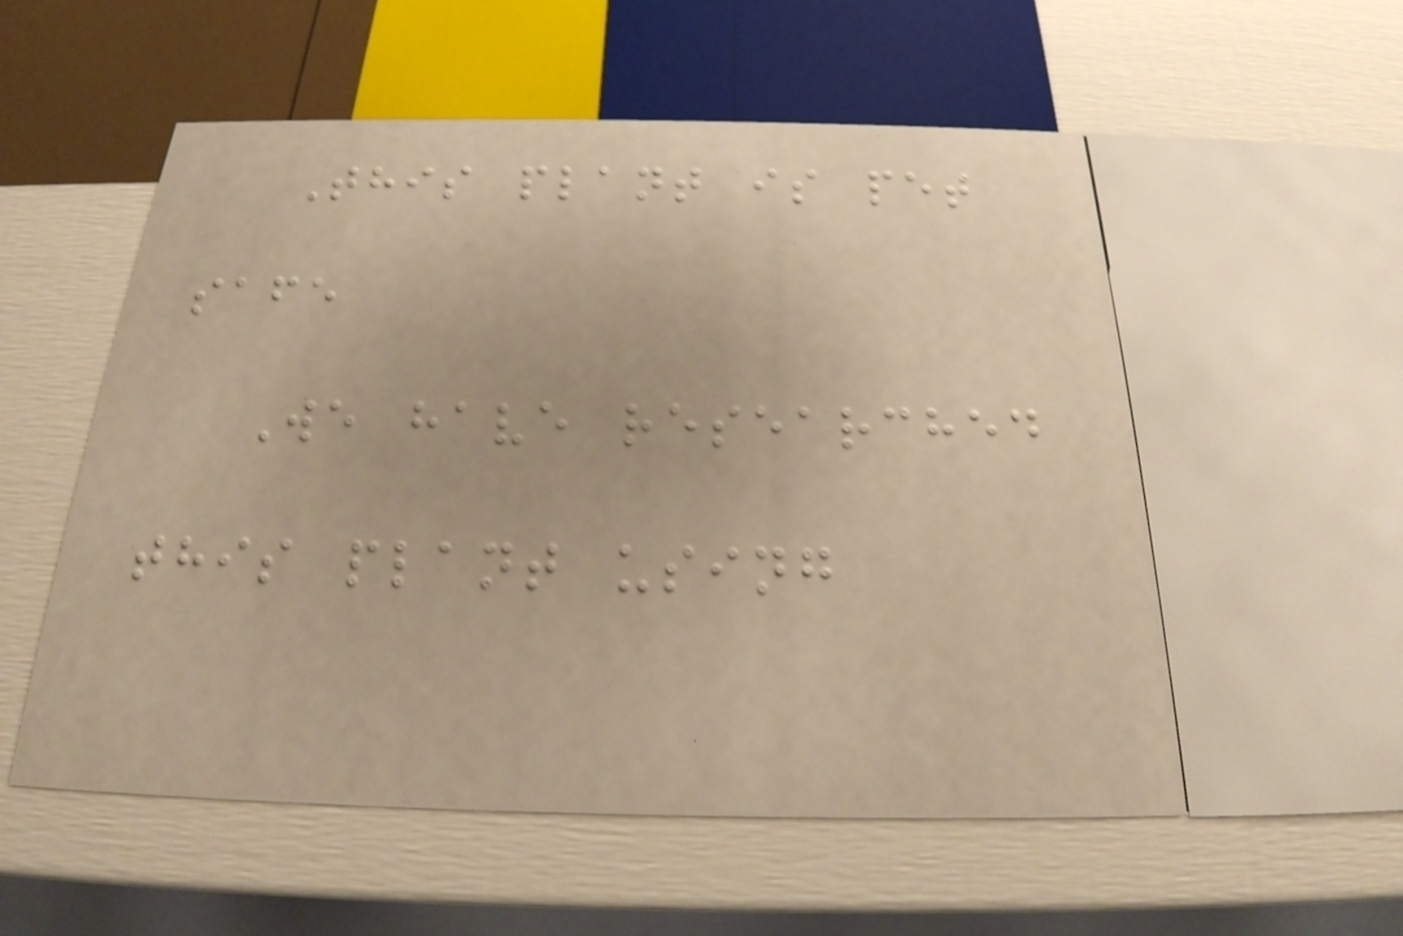This plant is pet
safe
We have researched
this plant using
